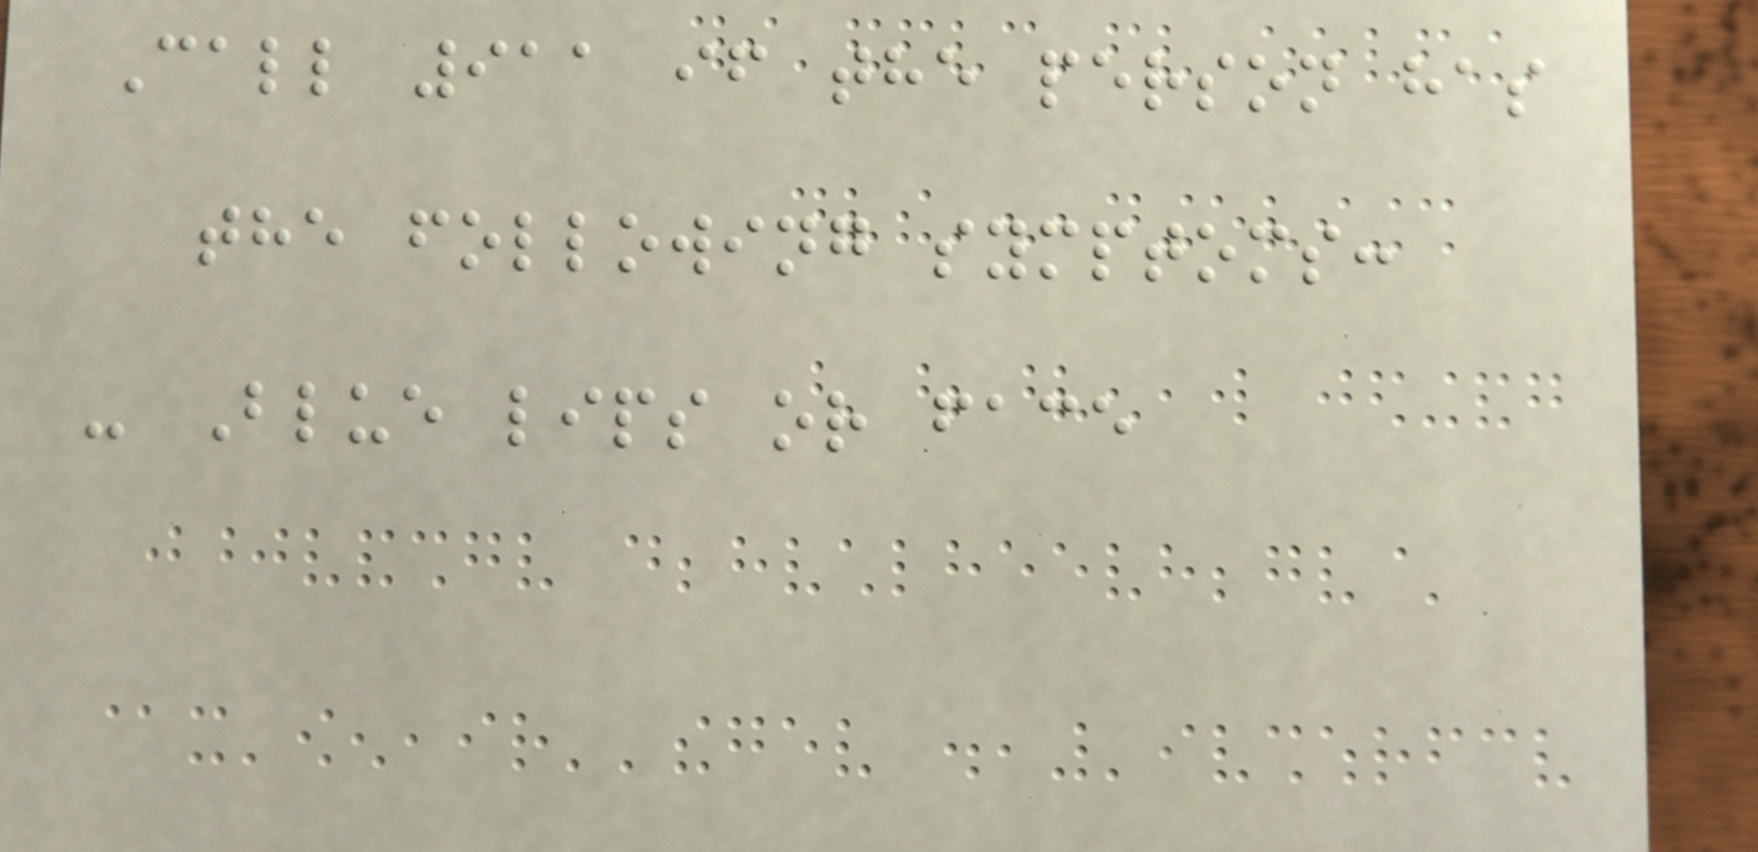Call 911 if the person has
the following symptoms:
- Blue lips or face
